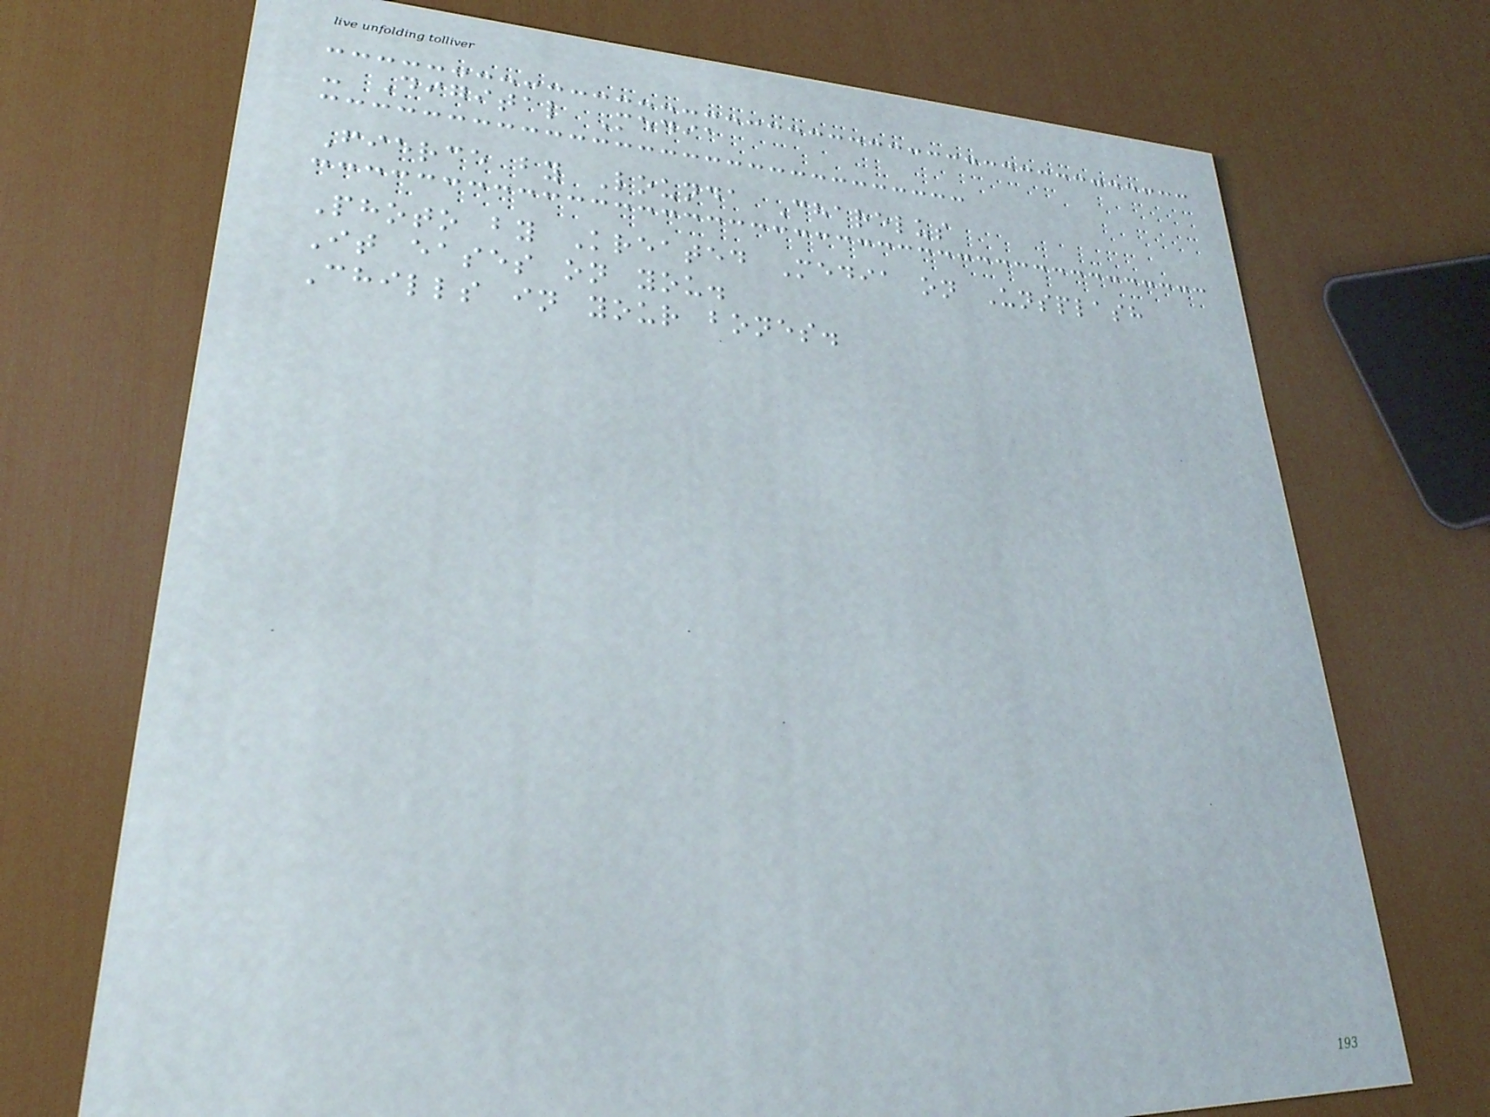- Digital Media
Fierce by Lounda Charelus
Photo by Kreated Media on Unsplash
It eases on you.
Chills in your bones.
